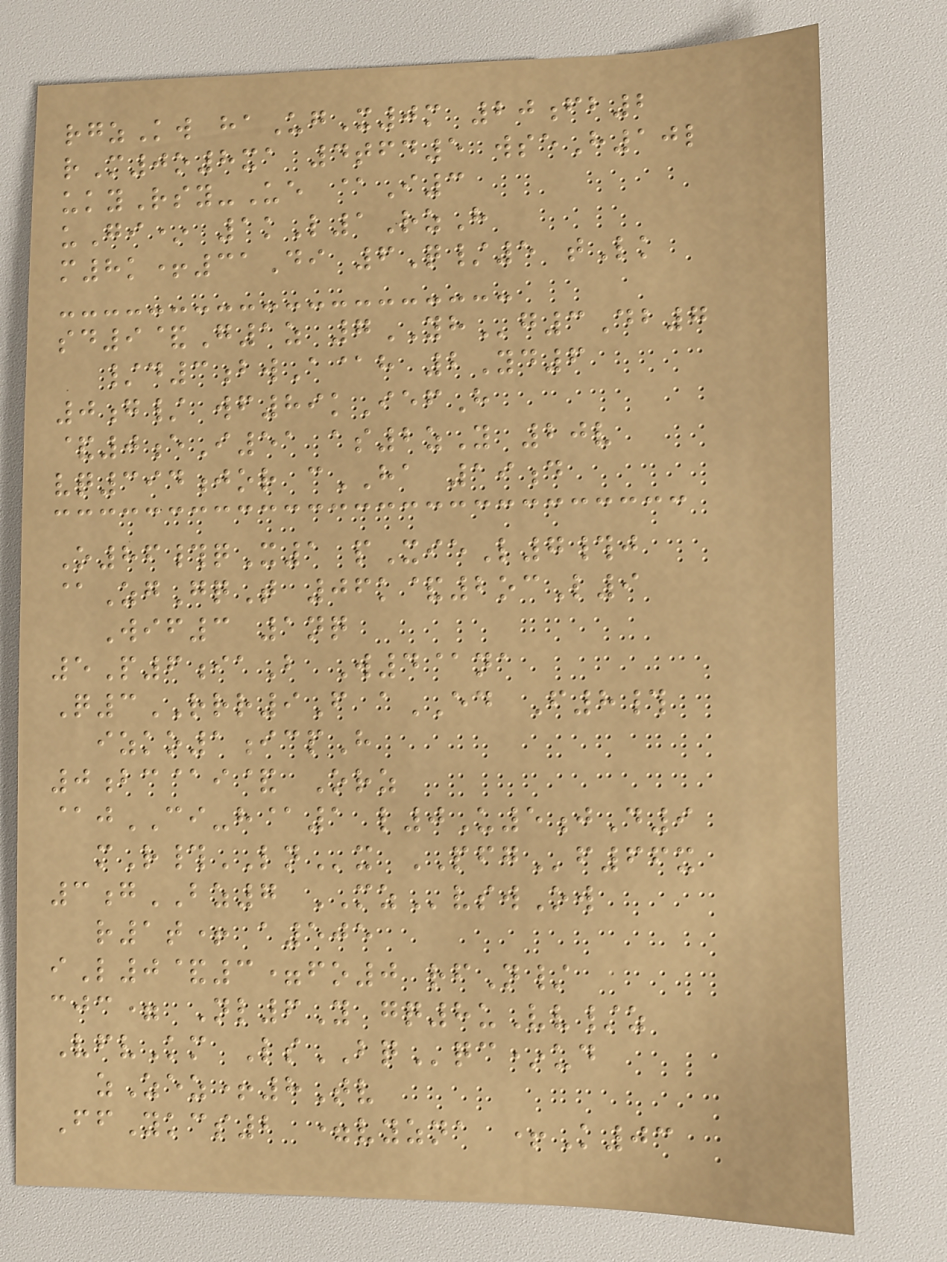rgzKw haUgX0m 20fb2
rM0o8xa 4tfd5 wseH10l
ukyRsy-Ue @I3
uGi* 1kL1RzH
m8k+31Di 6Q/5 tLk
sd9&G1z 7YHg3Db7
/d3bwA@h 2Yd6
0g/ wf89kIefH
&0eI51 as2zY 20v
vq394jor cHA 19d
O86#qX1 pXieL7#j
@ZgGqT 06k&2ocL9
Wif3 1nq
5P6iaB W4@na
Q3RRR9F aED F8#
izko1icpH
0bc@i& Orz
@jCI-h@1 l0U5jD9
mR#LNx PFGf66x
3gBZ7 MZvswOw
r1t+ a505
iL0&3=fo0 rfN/
cjc= Nl6Y gq8uVv/z
VfvKm LsBQqc*ud
zZez+8Tv
FfYkcs2 =vyzna +K03
